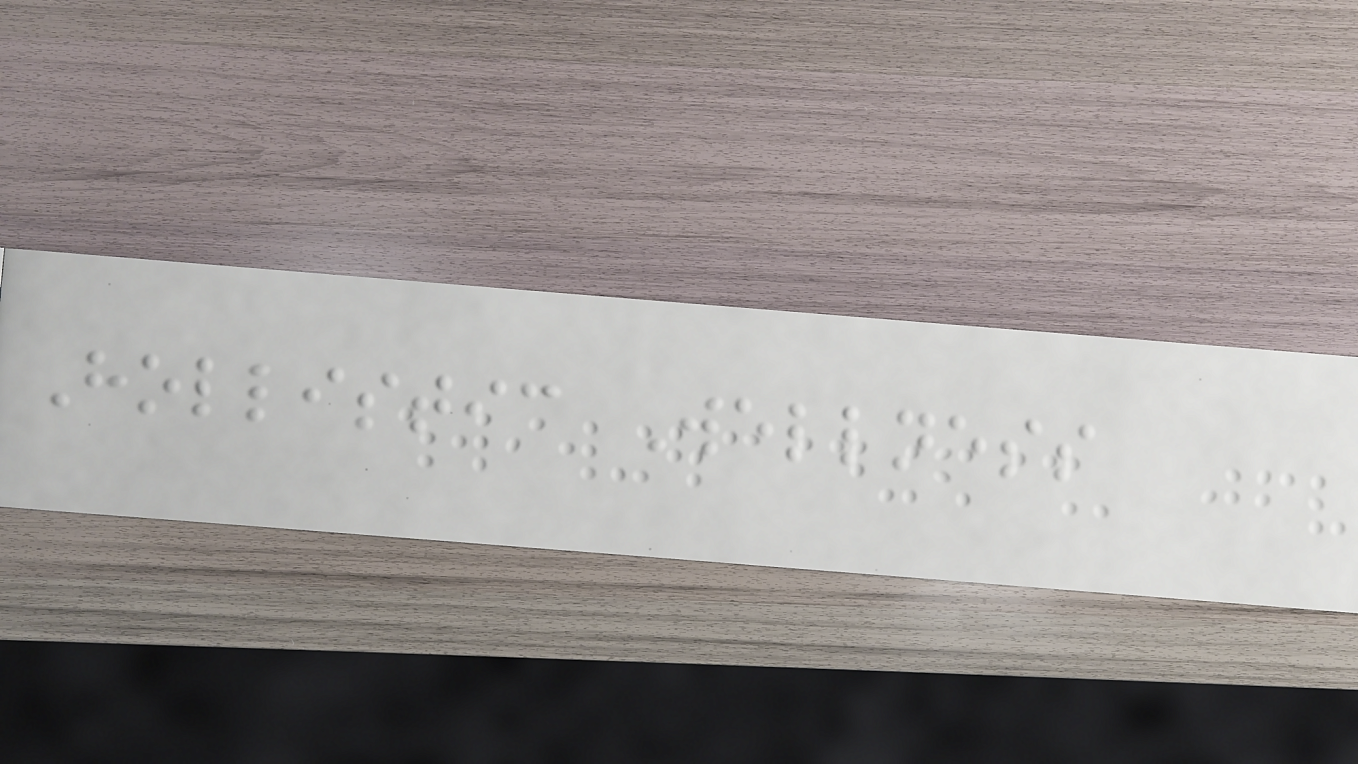Hollistic Wellness
